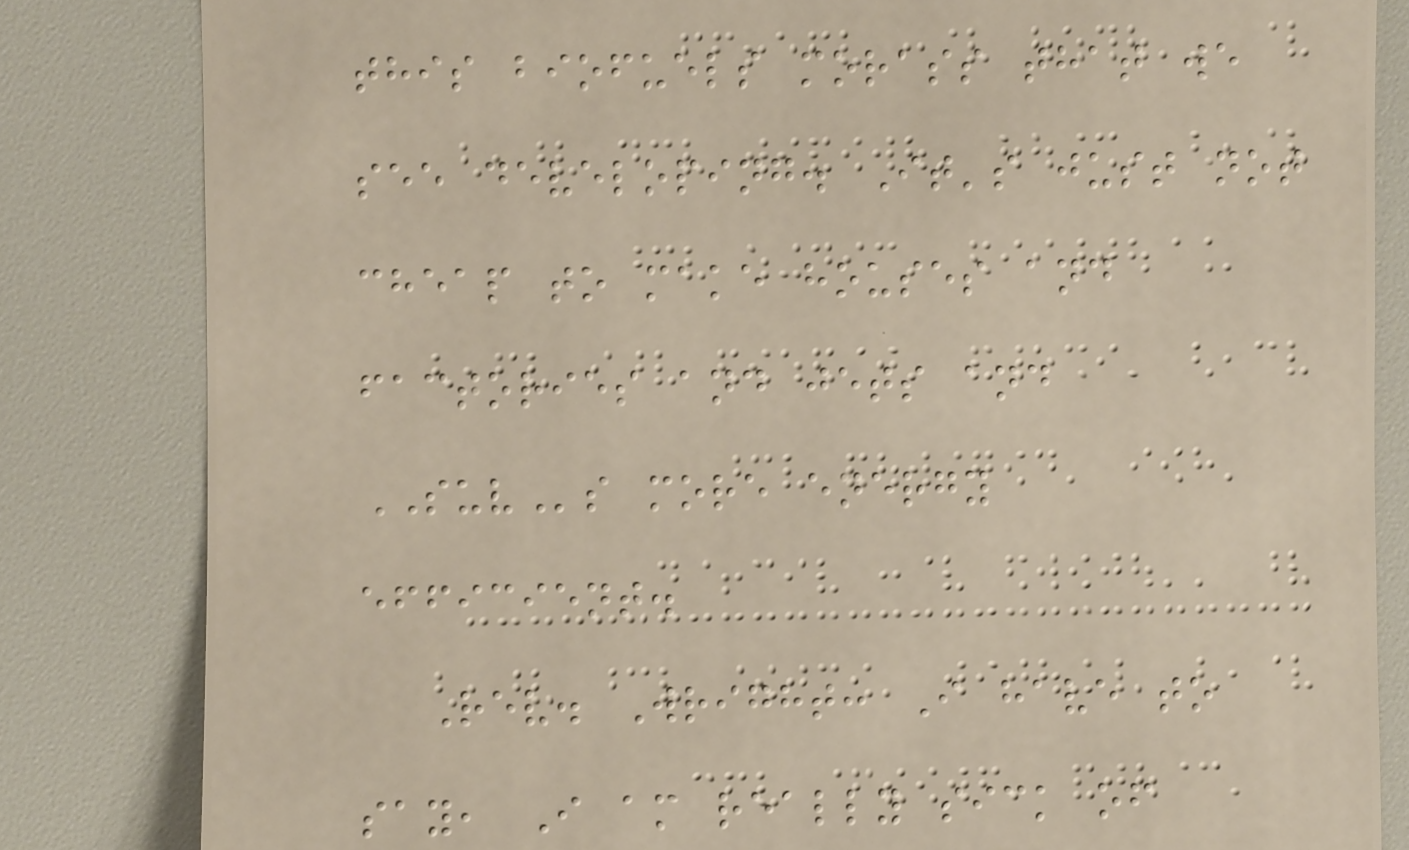this biofuels morass that we
see developing. It's just not
cheap to make houses and
factories and jets and
SUVs more energy
efficient.
Rev. Wright: I have to
say, I am really sick of
